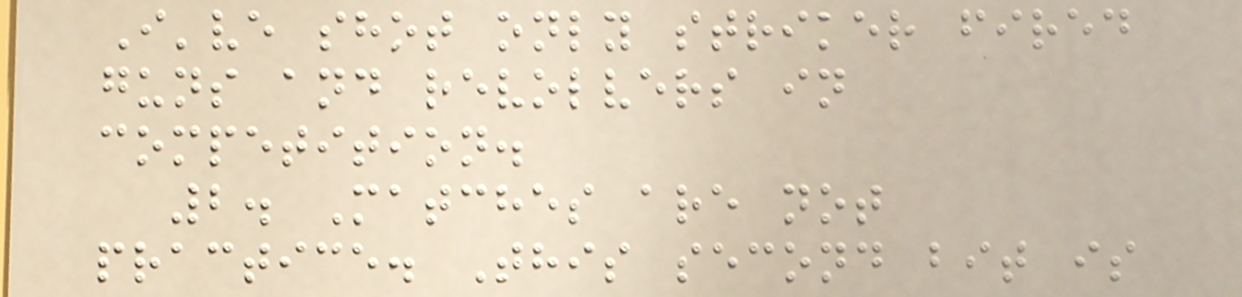I've shot only striker fired
guns and revolvers in
competition.
2. Matches are not
practice. This second bit is
